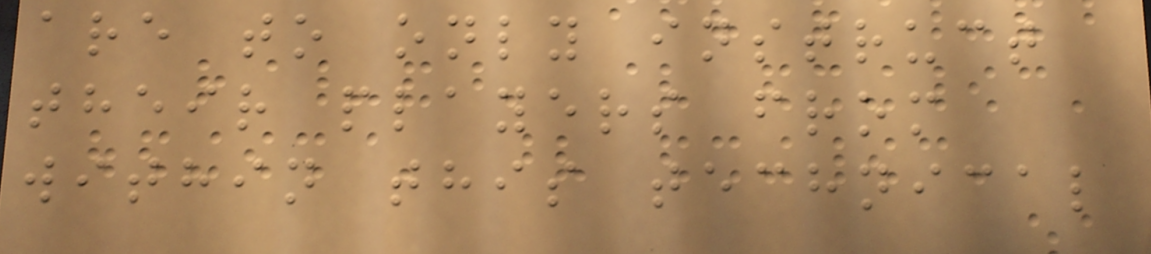are to only instruct
their players from
within this technical
